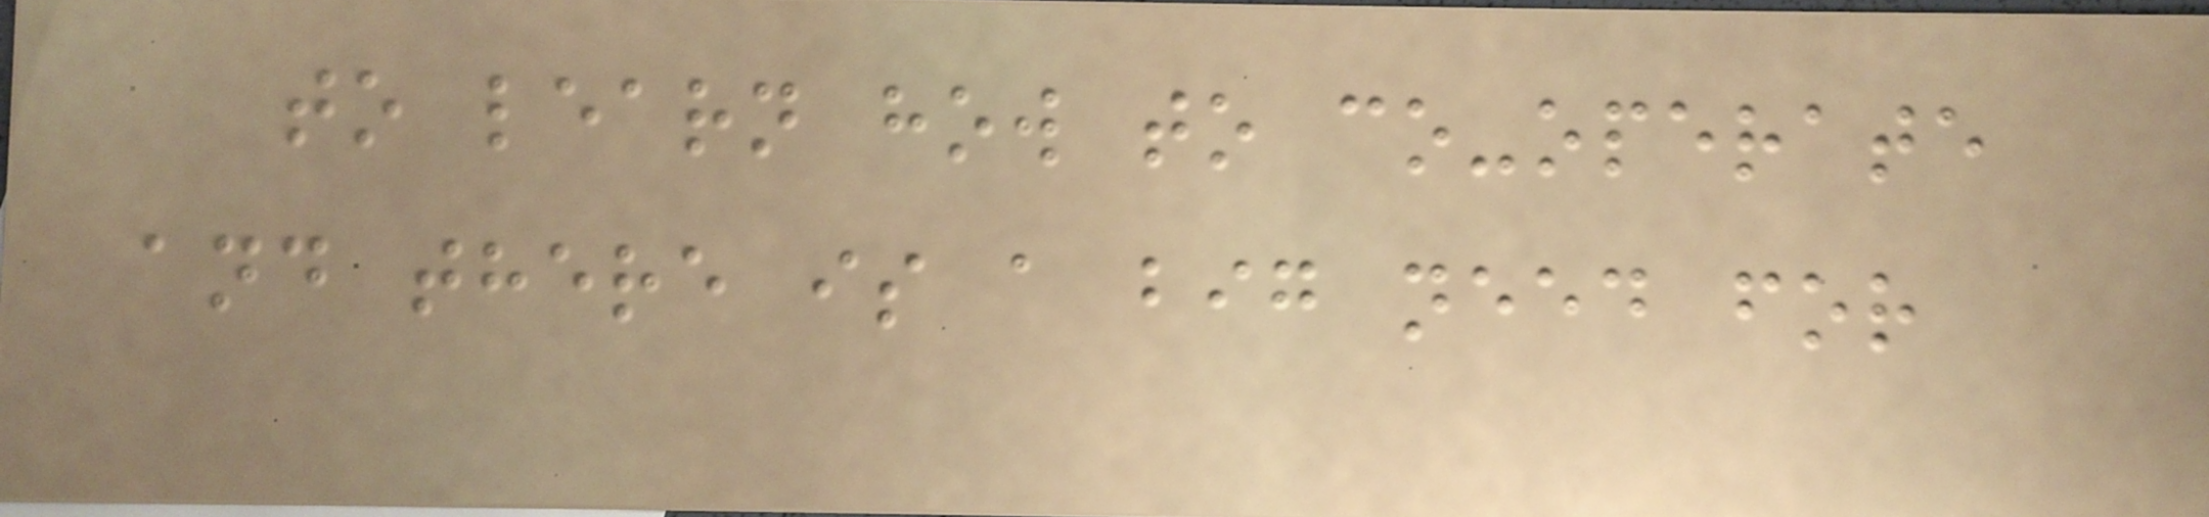to learn how to co-operate
and there is a big need for
